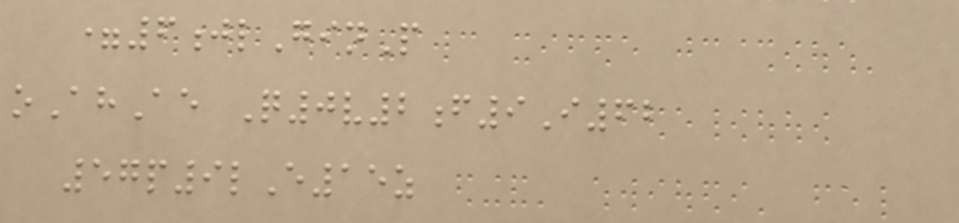=6jlGinP
oAhAe Q0v2f9I62
57p9lE15z
